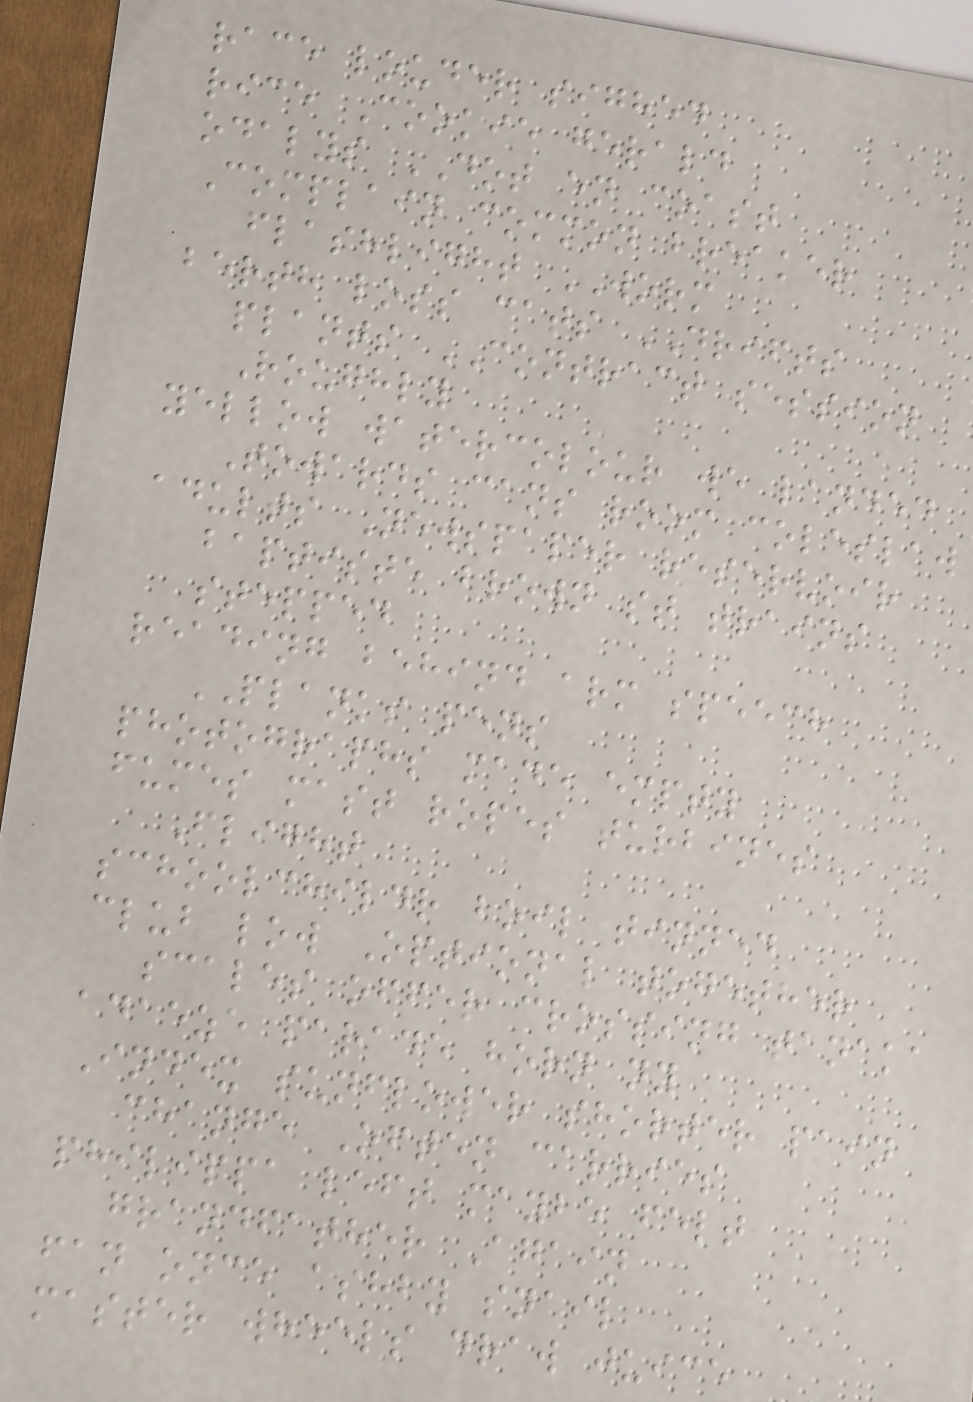race louder sighed
rice Cookie gerald
odalys DOT en coast
Complain common breaker
flashlight WORM
berth loss cats DRIFTS
plants CONTRACT session
Roughly
yellow watercolour we landed
Towards cans room coleslaw
adults Newspaper reservoir
baptiste brown st trains
stepped
reading behind arm speech
PLANKS pens
photographs made empty
fumes mast ropes turbines
Flight
schoolchildr boil tinned
club low Optional together
scales offer crossing tanaka
adaeze parade horn ny
Index sunflower shorter pain
change Often carries
philippa left maybe felt
grandfather Again
fan once ashby snail
master wheels draw juice
